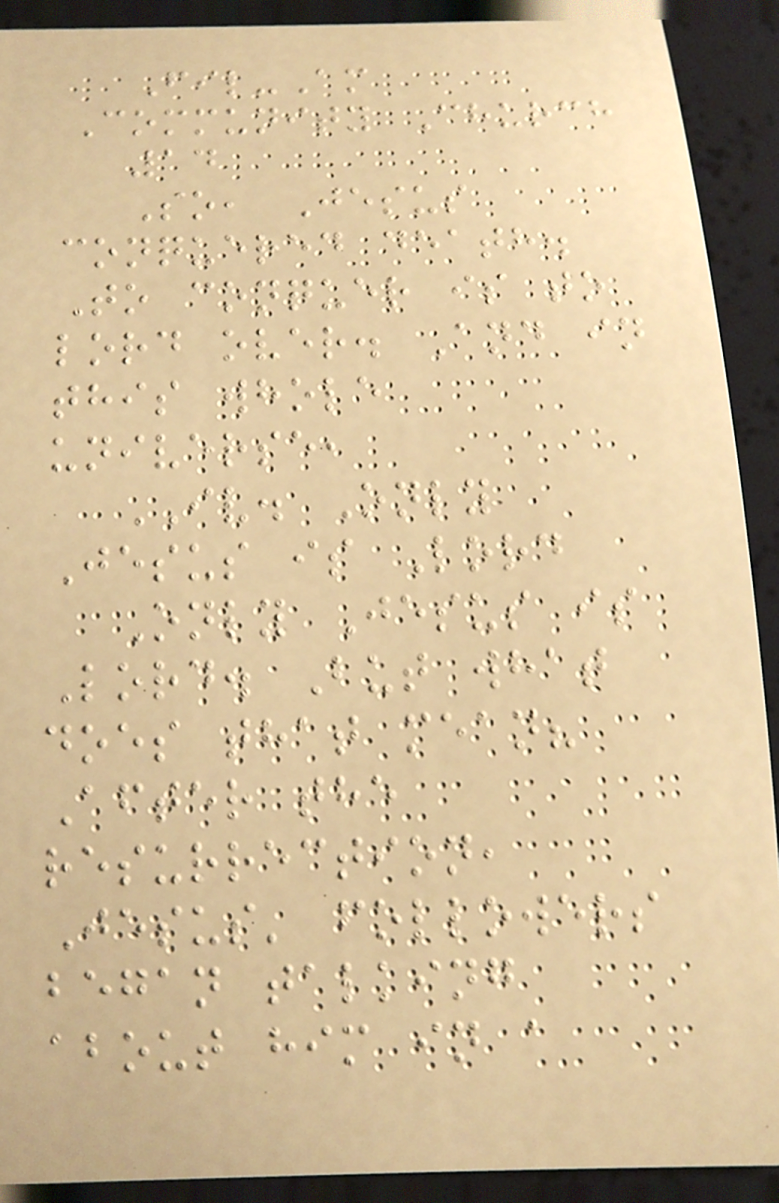Fil-Am
Community Church
14
So, Jesus
conquered death.
To conquer is to
lord over. And in
this whole
universe,
IV. Only
Jesus is Lord
Only Jesus is
Lord. But what
does that mean?
After the
resurrection,
Jesus' followers
began talking
about him in a
